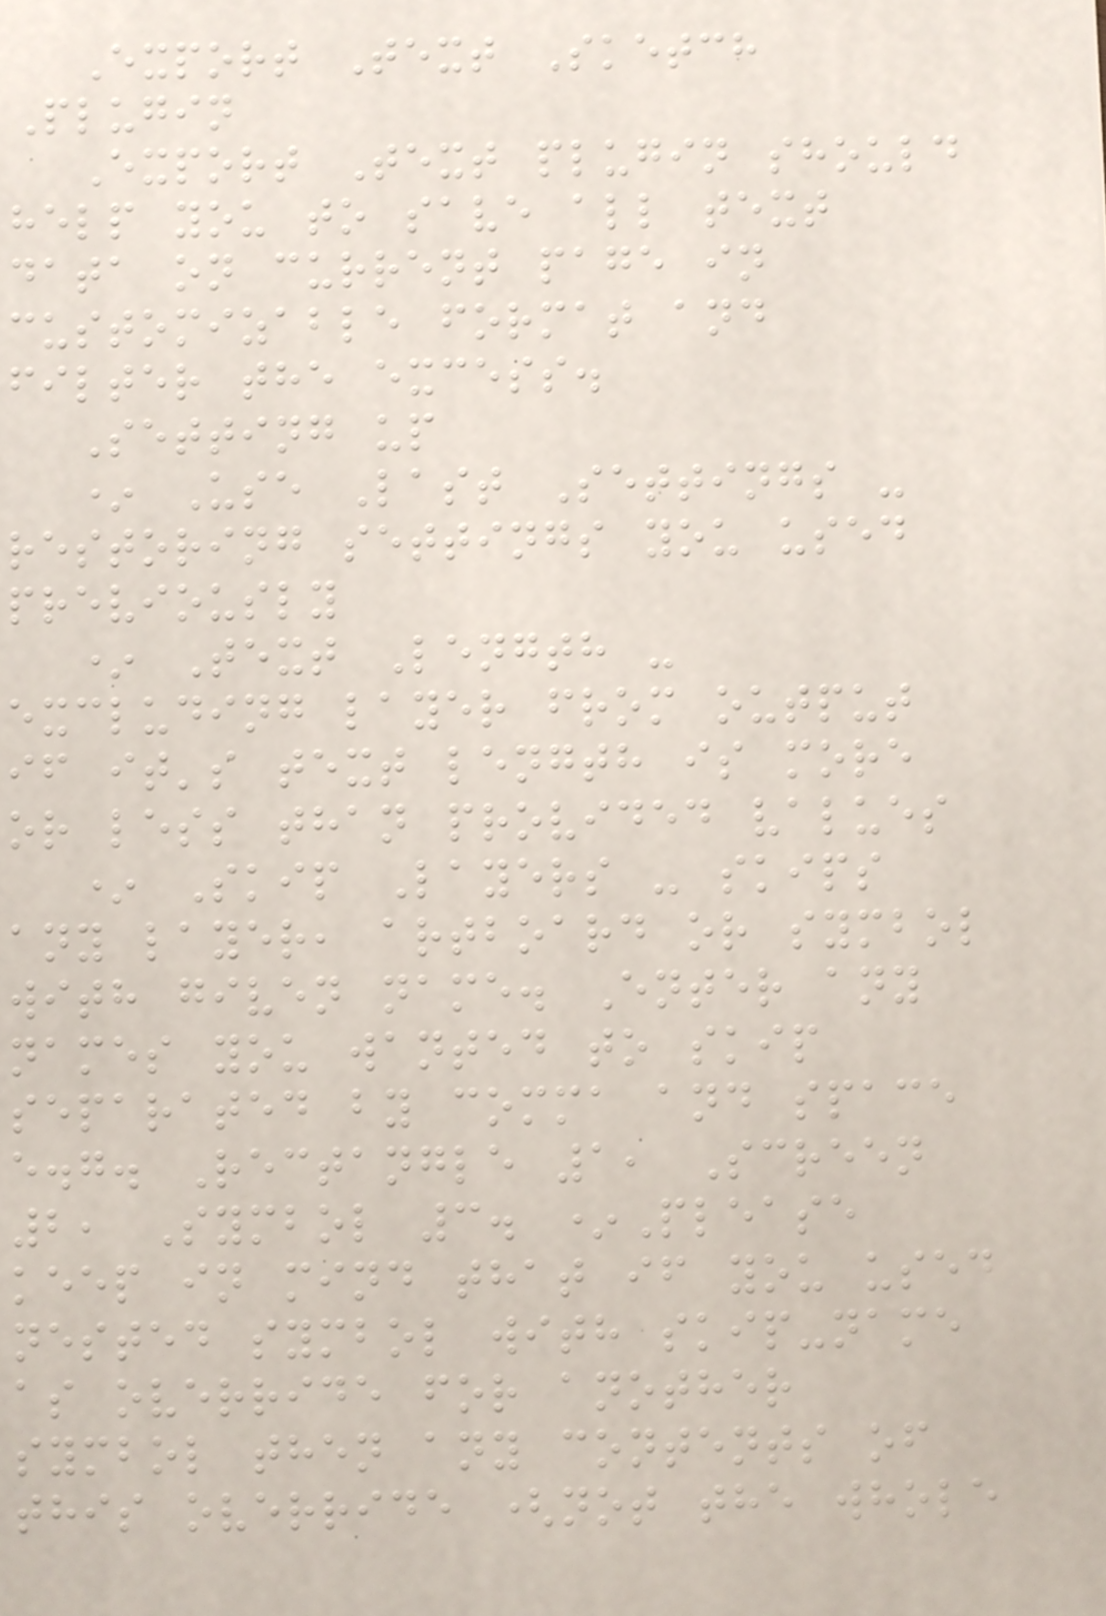Export Text Sketch
Plugin
Export Text plugin should
help you to save all text
data on current page in
customizable format and
filter the excess.
Setting up
* Use Last Settings -
restoring settings you used
previously
* Text Length -
excluding layer from output
if it's text length is more
or less than provided values
* Skip Layers - skips
any layer, artboard or symbol
with given name. Enter any
names you wanted to skip
separated by comma and space
e.g. Rectangle 1, Screen
2, Symbol 3. *Please
keep in mind that if you used
nested symbol with skip-name
as override for another
symbol then any contents of
this override (not the whole
